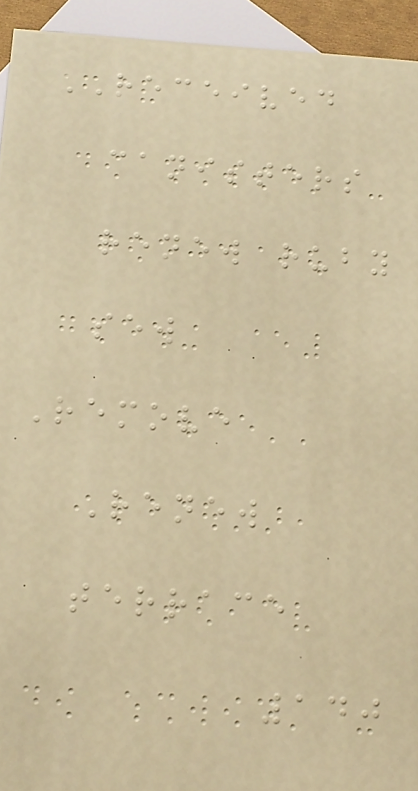RECEIVED
canisters
renew ruby
sew
Remove
Renew
terrace
140
